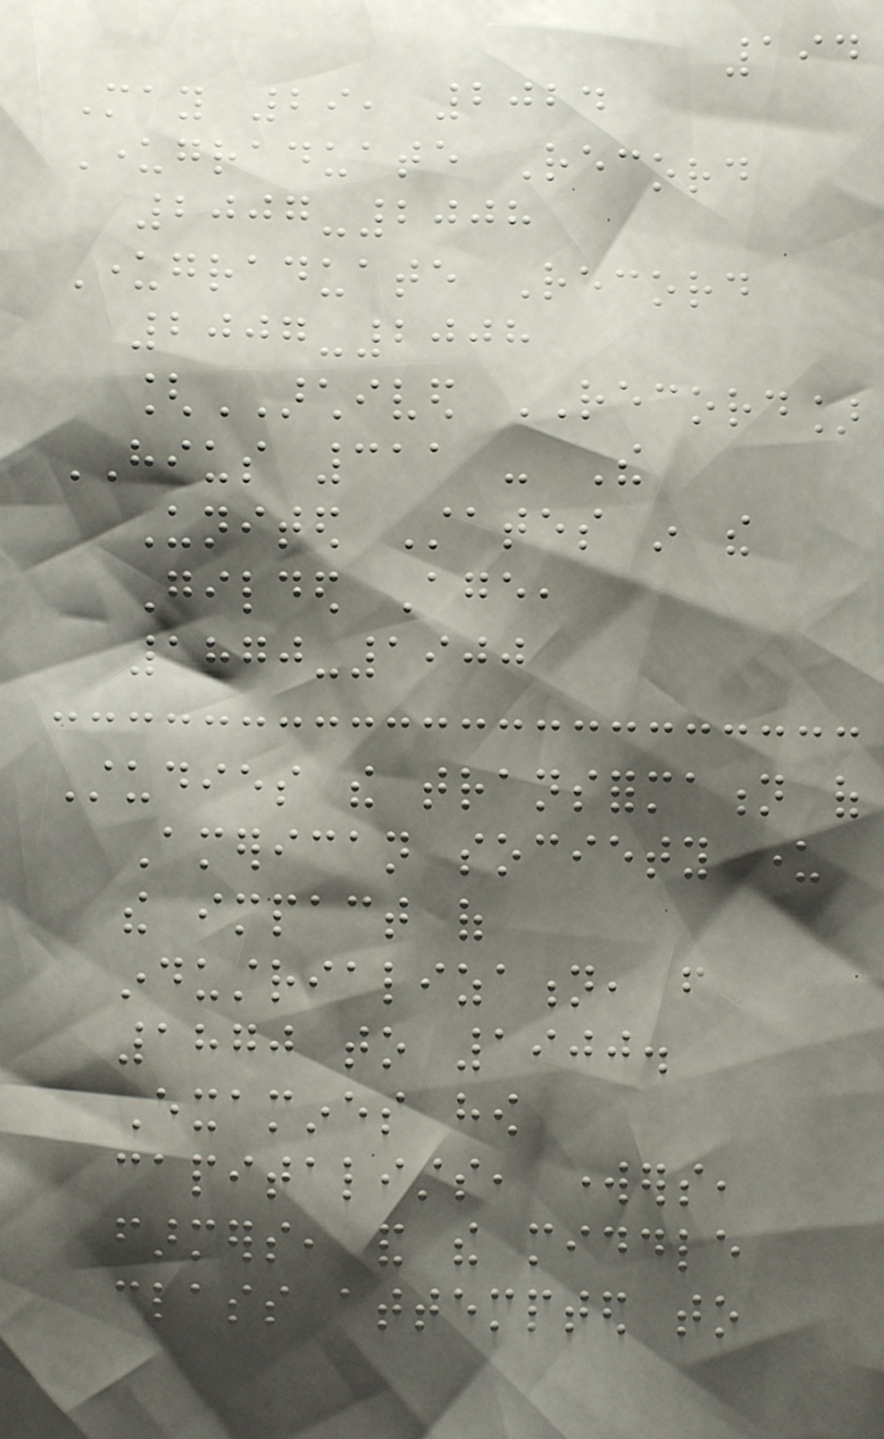194
May 29, 2024
Undergraduate Record
2007-2008
Undergraduate Record
2007-2008
[ARCHIVED RECORD]
HIUS 311 - The
United States in the
Gilded Age,
1870-1900
Studies the transformation of
American society under
the impact of
industrialization, from
1870 to 1900.
Examines how
capitalists, workers,
farmers, and the middle
class attempted to
